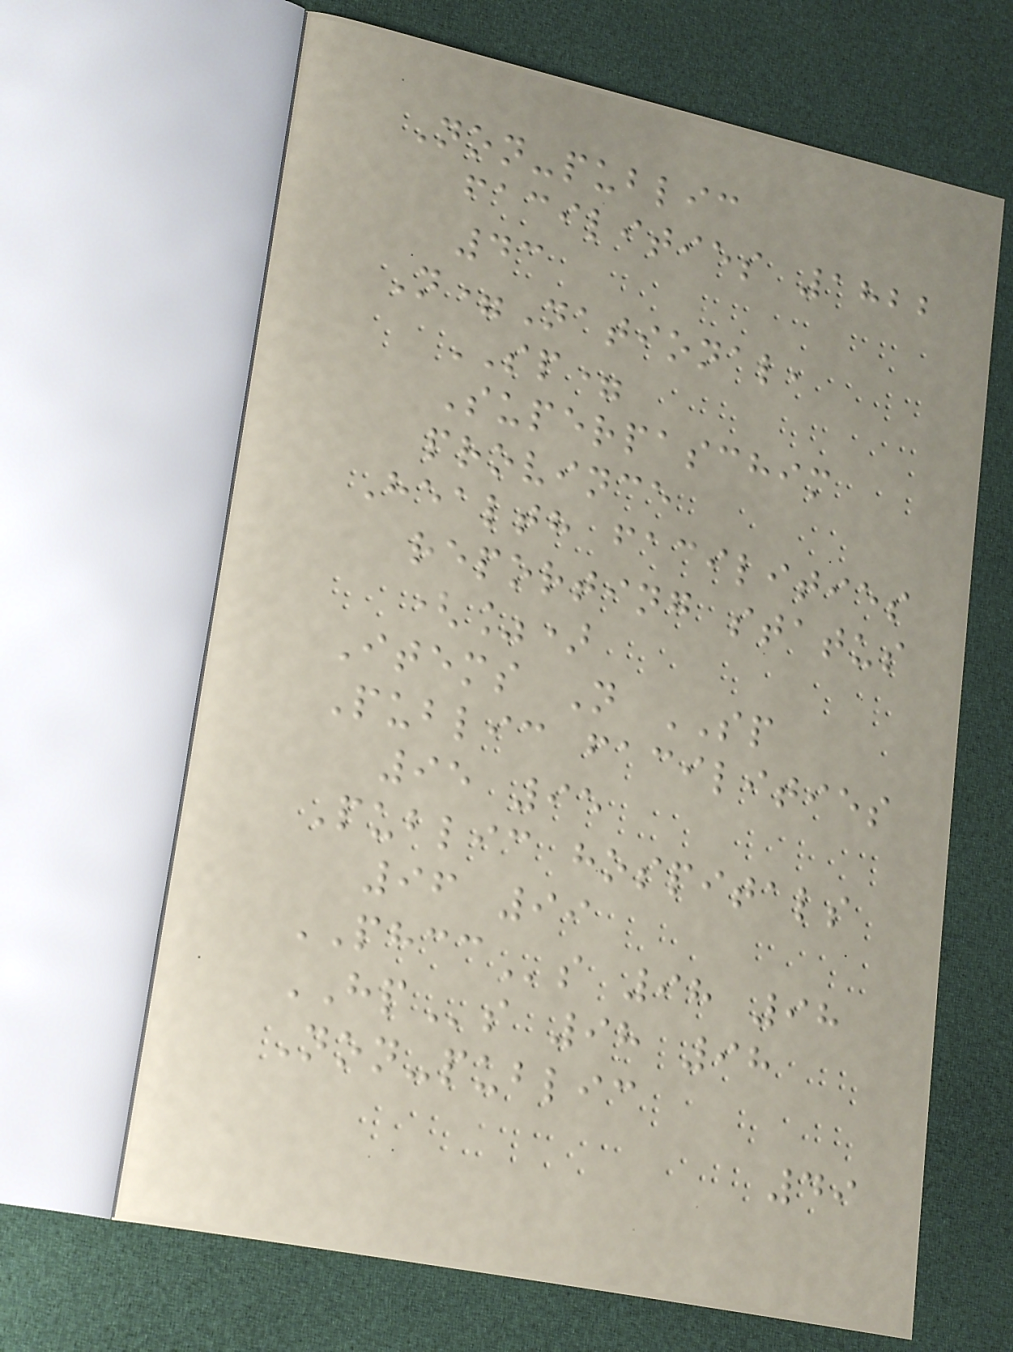Non-public
facilities 1822
43
N=National,
SP=
Superpaschim
province
Health facilities
reporting status
(%)
Items N SP
Public facilities
95 95
Public hospitals
96 99
PHCCs 98 98
HPs 98 98
Non-public
49
